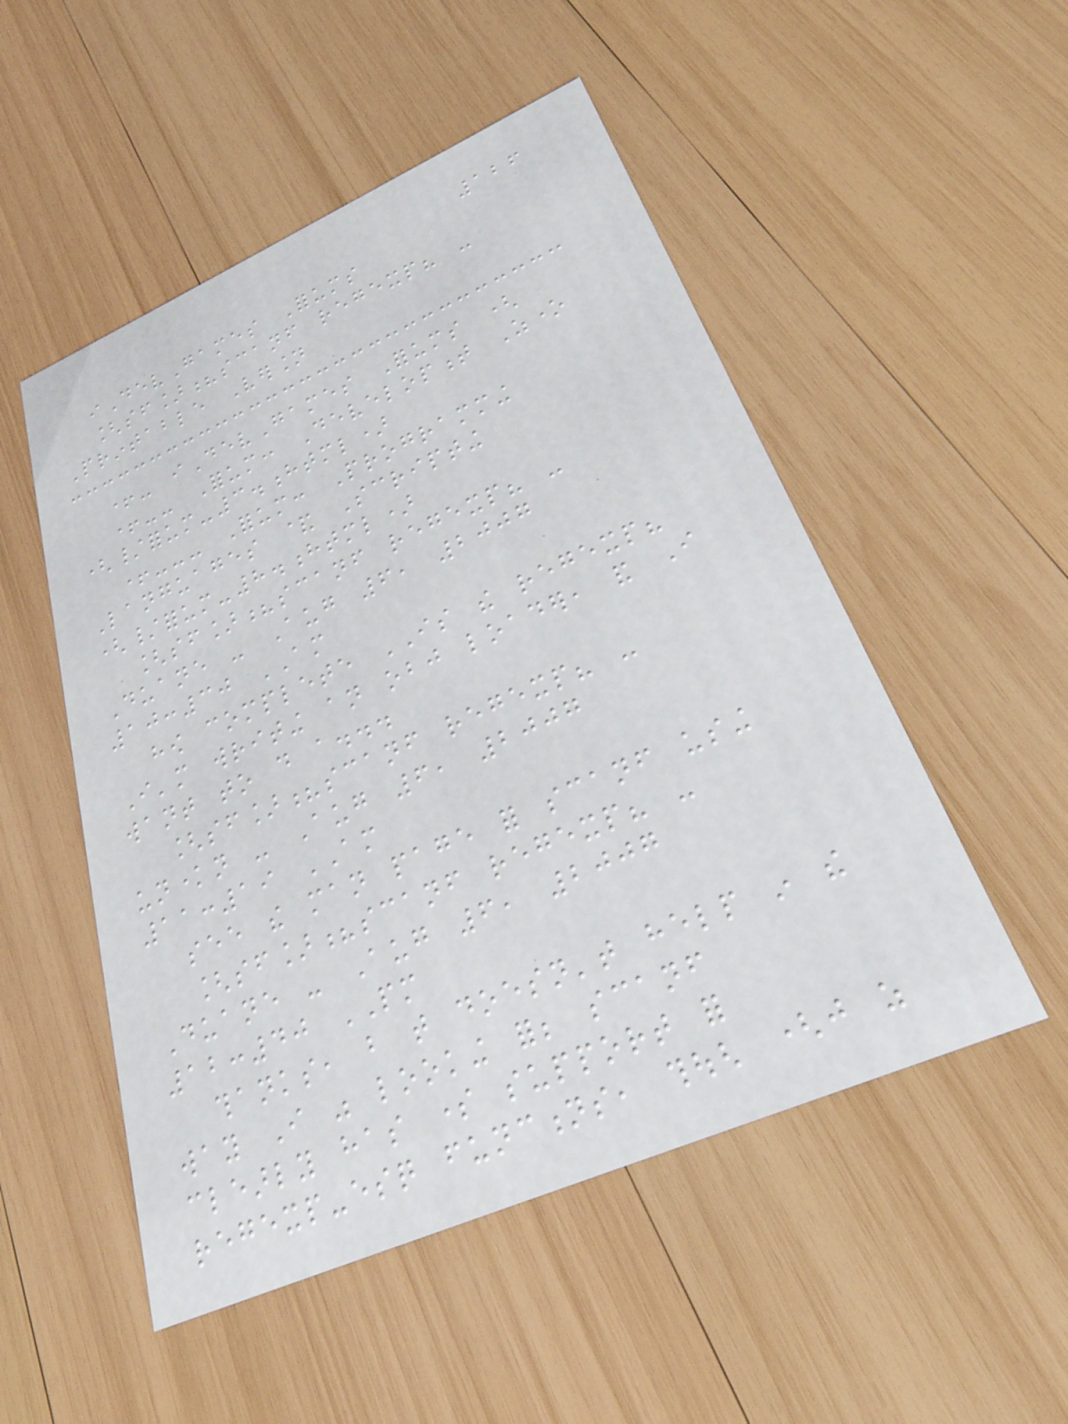126
iDevGames Forums
[sf]?scanf regexp? -
Printable Version
+- iDevGames Forums (
+-- Forum: Development Zone
(/forum-3.html)
+--- Forum: Programming
Languages & Scripting
(/forum-8.html)
[sf]?scanf regexp? -
Duane - Aug 6, 2007
10:30 AM
how complete IS the regexp?
I'm writing an obj loader, and I
want to do a...
[sf]?scanf regexp? -
unknown - Aug 6, 2007
11:19 AM
see the man page for scanf using
[sf]?scanf regexp? -
Duane - Aug 6, 2007
12:40 PM
thanks, but that doesn't help in the
way I was looking for; scanf
clearly has some support for
regexp-esq functions, though (just as
